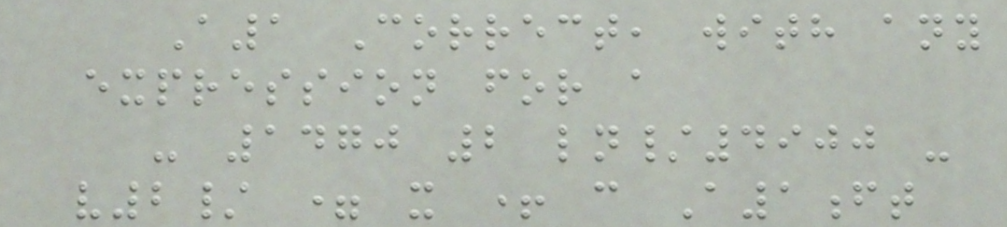A1 Correct, with any
expression for a
- 1470 2 ln/4900 -
v2/ = x + c A1ft
